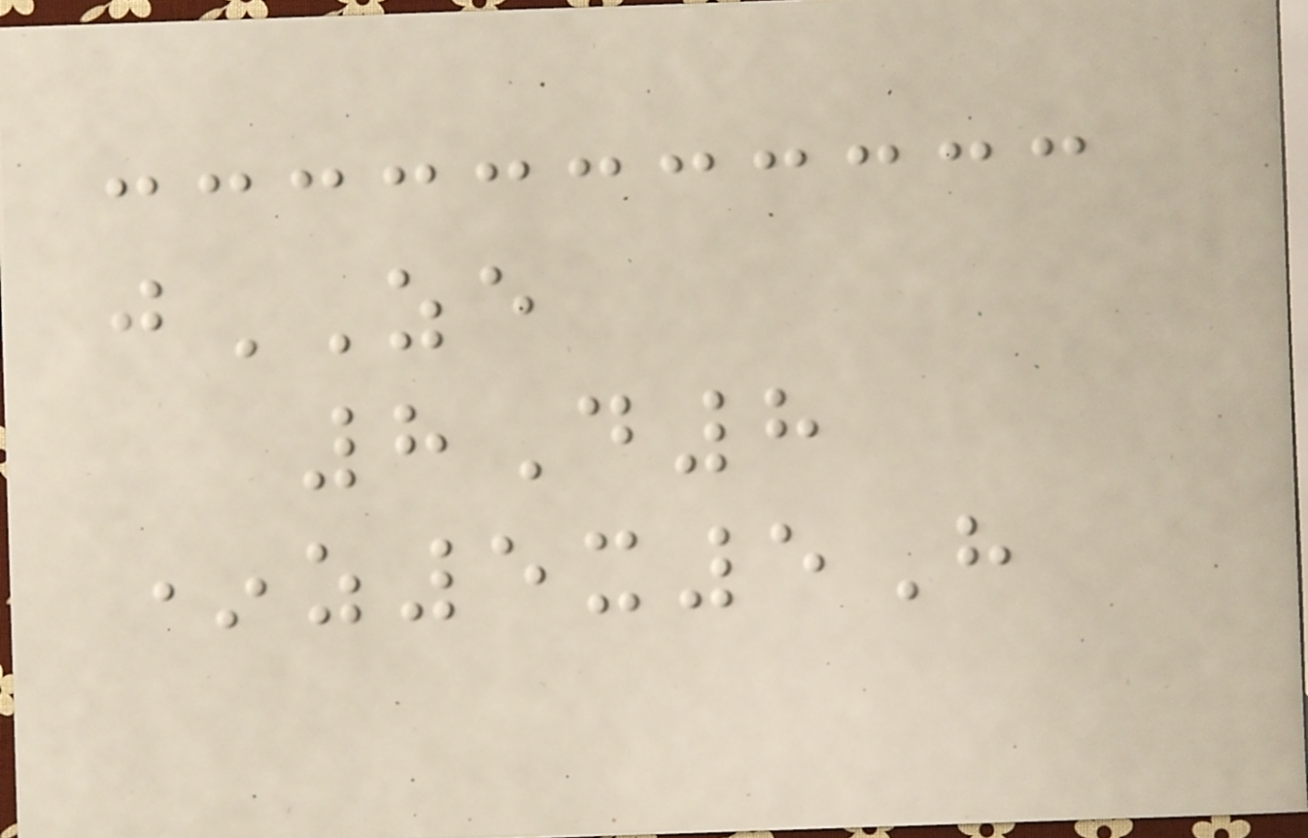jZE
8D8
*z5x5H
